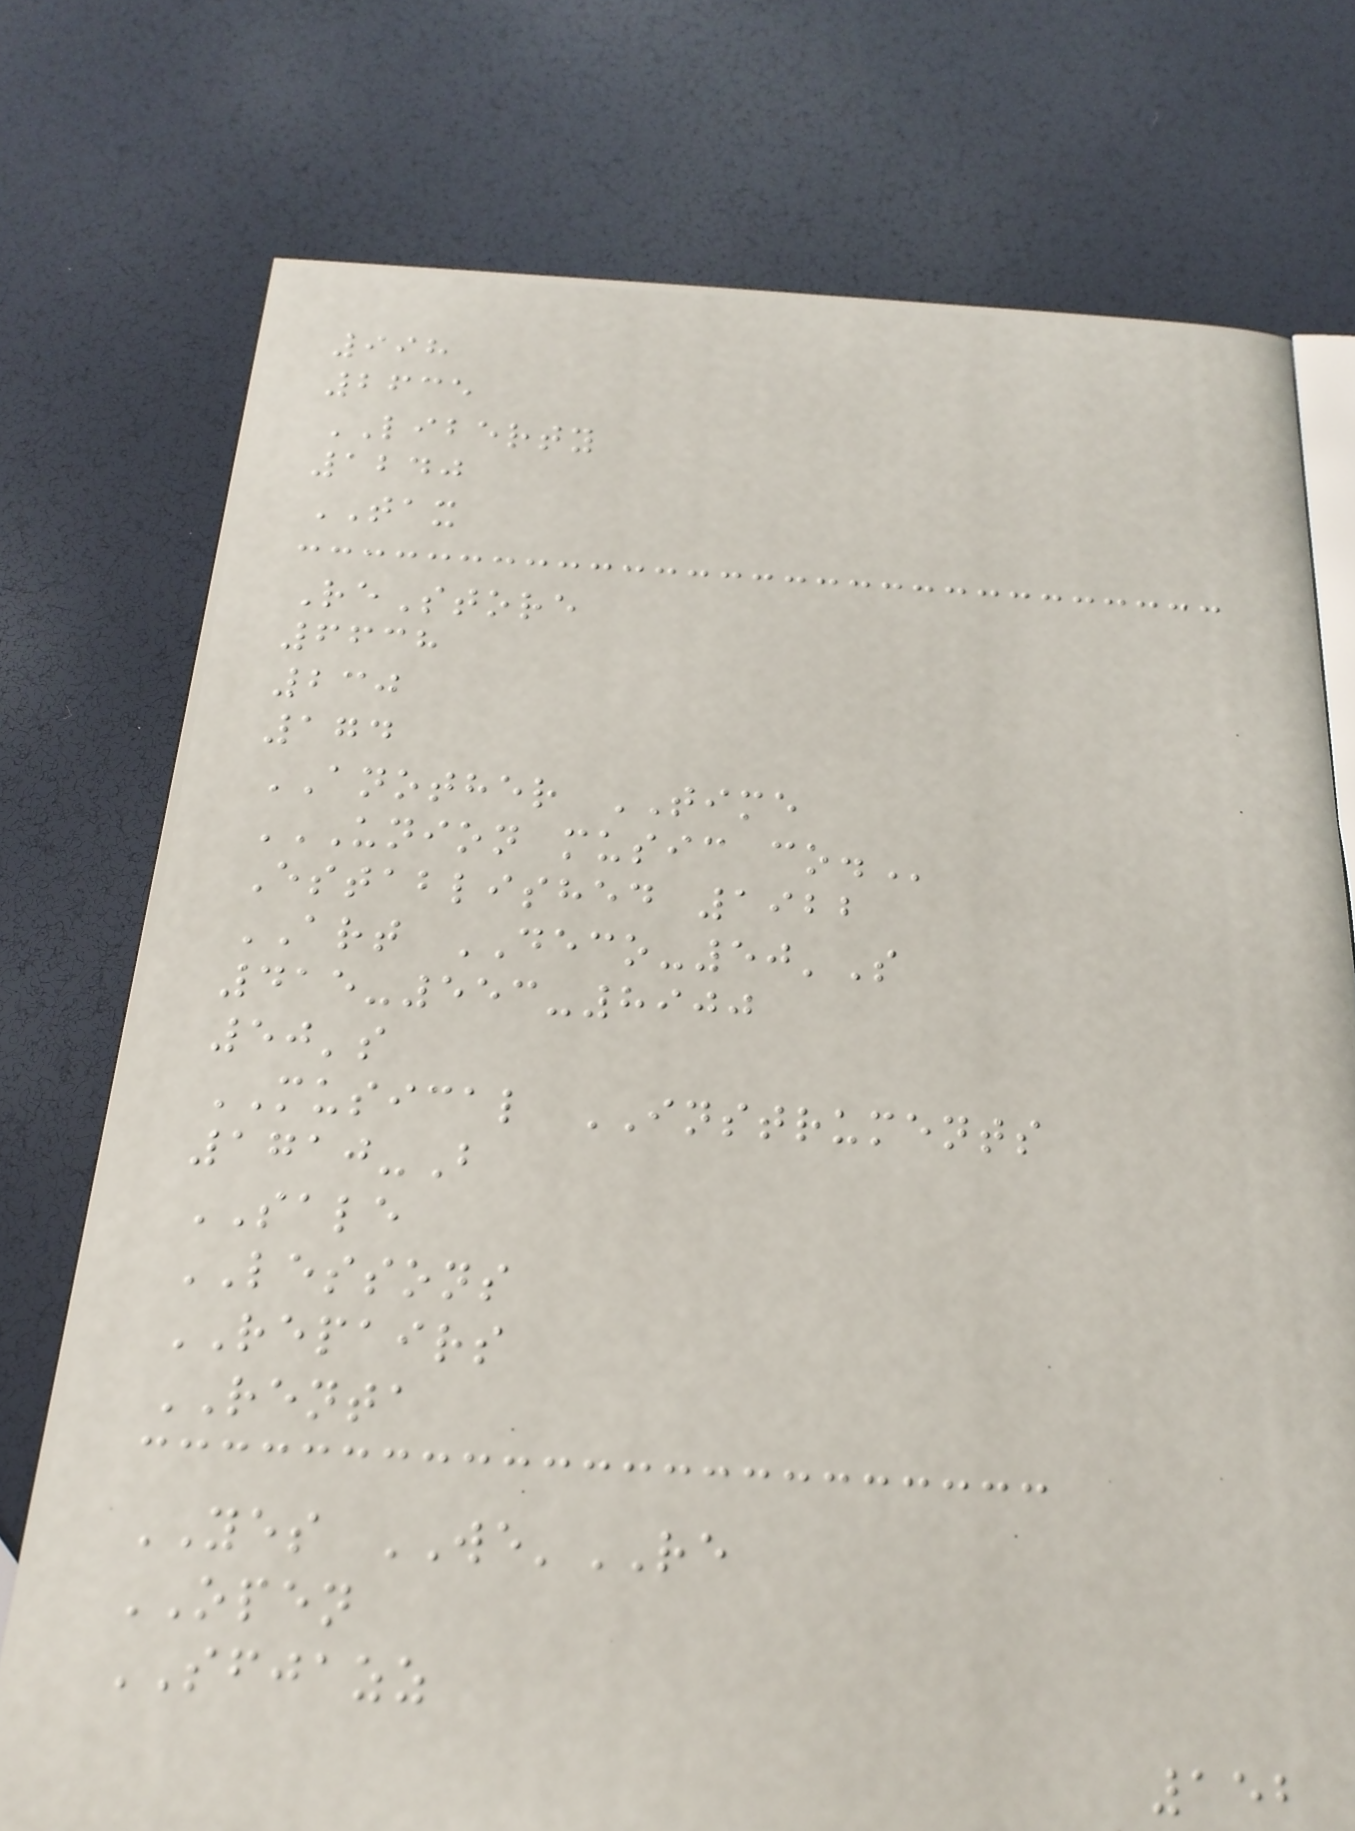998
2635
LIBERTY
1240
TAX
ReStore
6638
230
174
ANOTHER TIME
UNION MUSIC CO.
Established 1922
ART DECO-50'S
415-553-8900
50's
MUSICAL INSTRUMENTS
1710-B
SALE
LESSONS
REPAIRS
RENTA
YES WE'RE
OPEN
SFJAZZ
152
